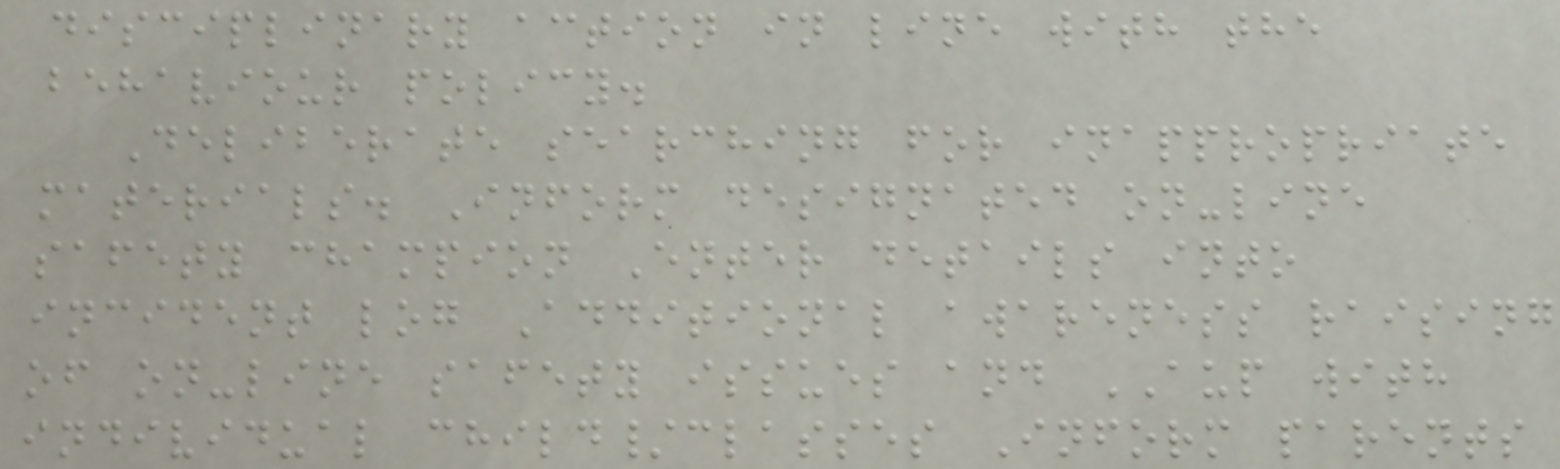disciplinary action in line with the
behaviour policy.
Deliberate searching for inappropriate
materials. Inform designated on-line
safety champion Enter details into
incident log Additional awareness raising
of on-line safety issues and AUP with
individual child/classes Inform parents
